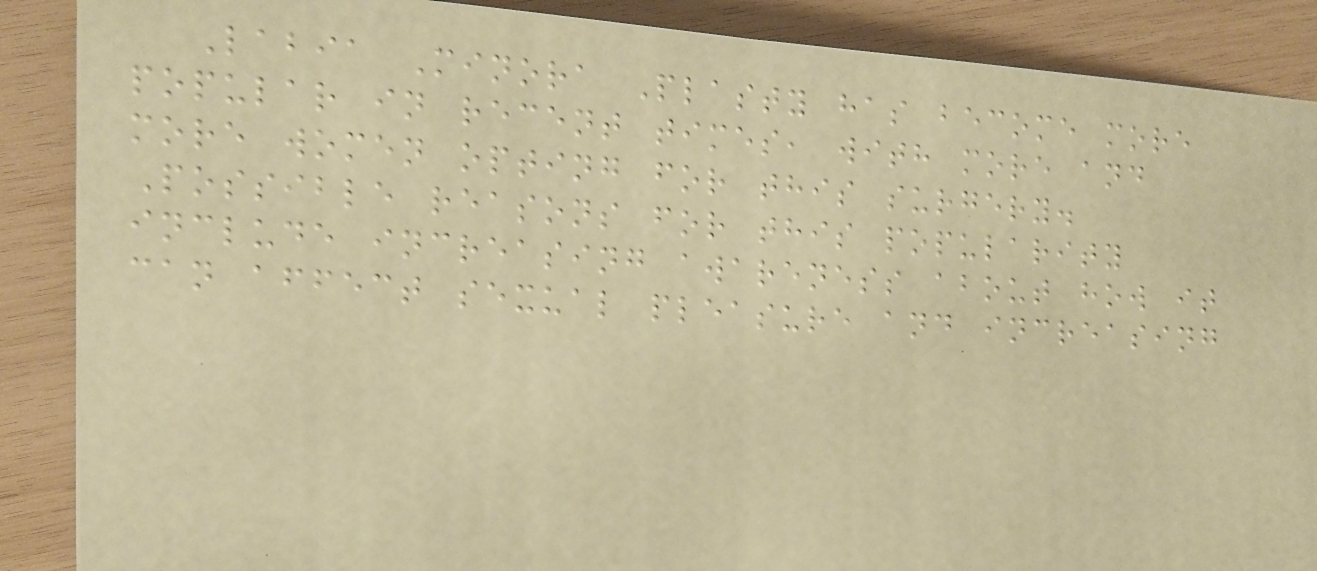Labia Minora Plasty has become more
popular in recent times, with more and
more women opting for this surgery.
Possible reasons for this popularity
include increasing awareness about how it
can affect sexual pleasure and increasing
